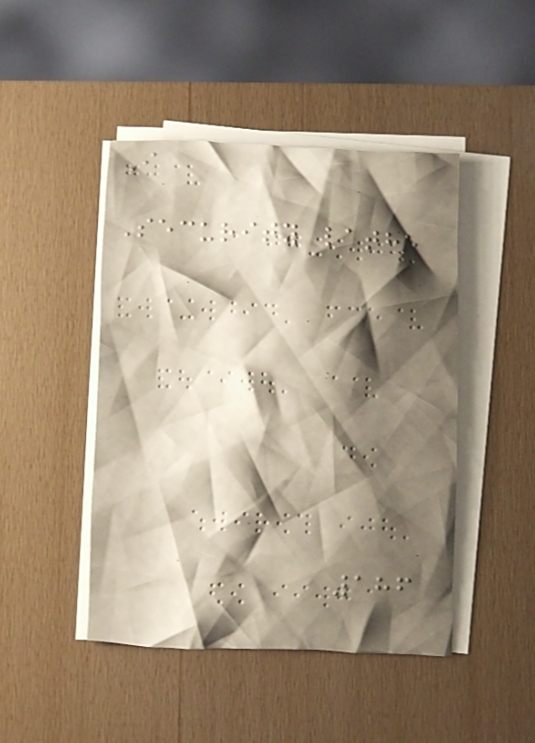I
Security lathe
186
